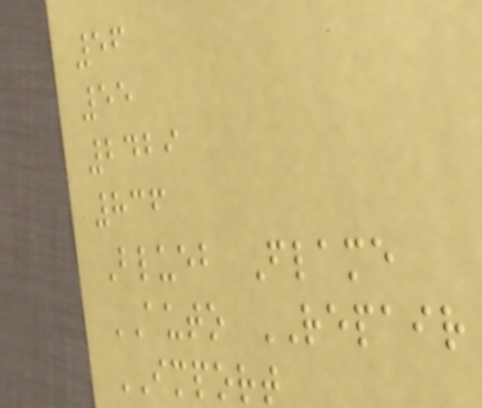56
55
2429
836
Blueb Flame
AUTO REPAIR
IMPORT
